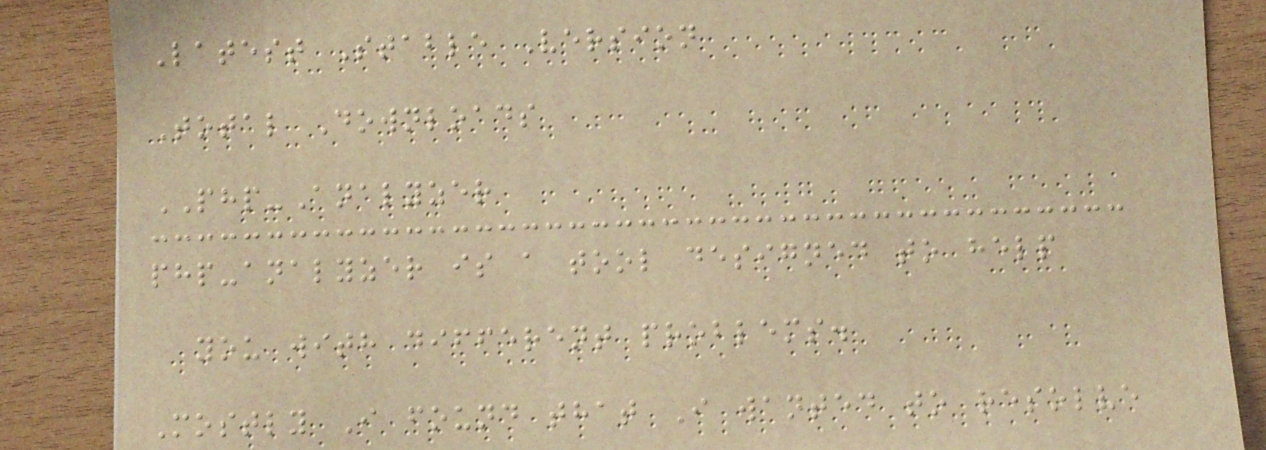Latest Stable Version
Total Downloads
PHP-Analyzer
php-analyzer is a tool designed to help
you with different problems.
Mostly I found that I wanted to resolve
